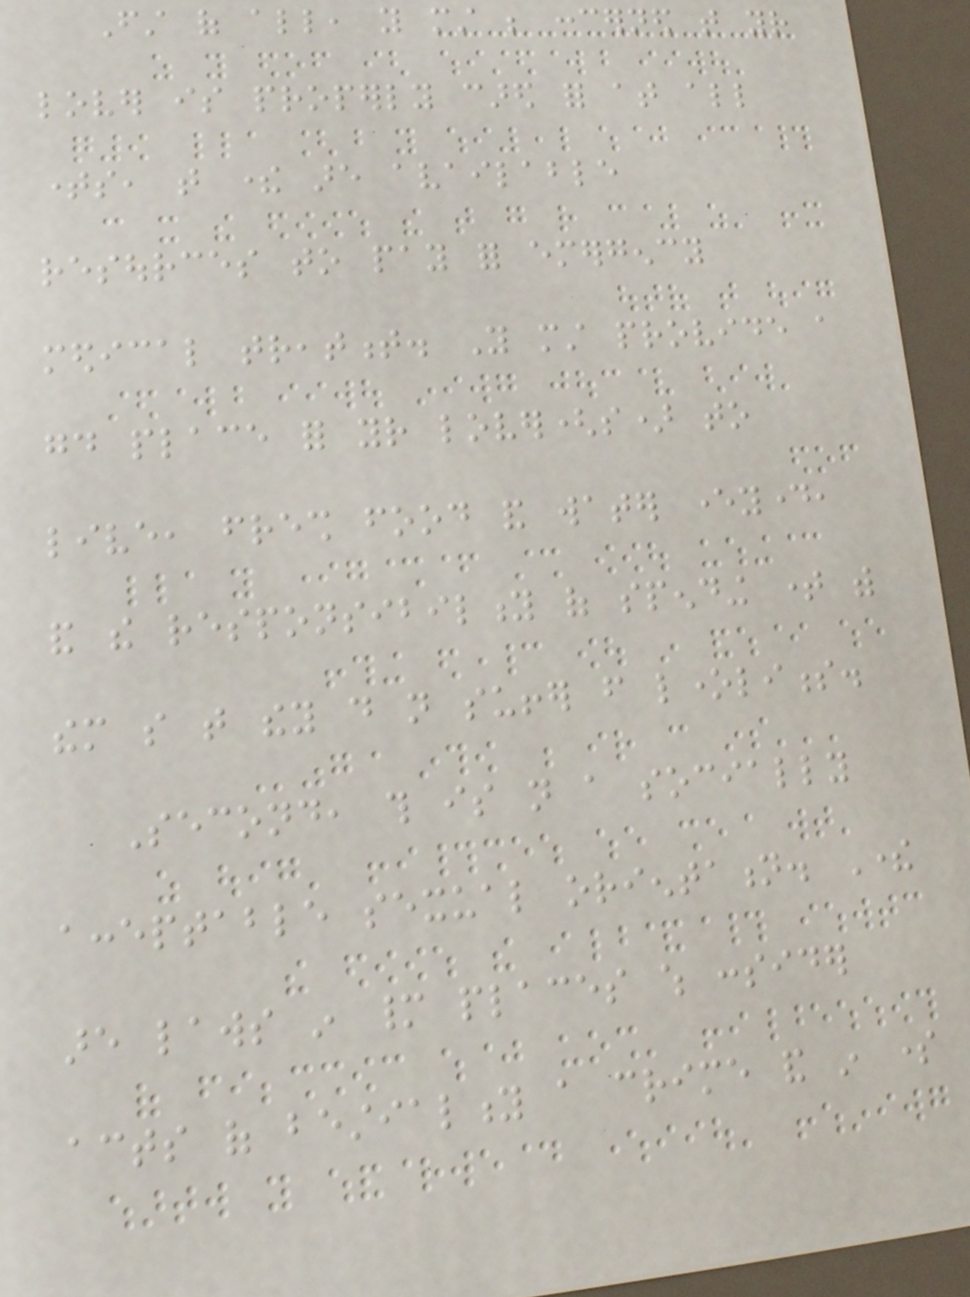First of all, you must be concerned that your
lover is properly cared for at all
times, that there are available
resources to pay for emergency
medical treatment. You must provide a
good place for your lover(s) to
live, fresh food and water everyday,
and the responsibility of spending time with
them so that they do not suffer from loneliness.
Second, this is not a socially
acceptable sexual orientation. There
are laws in many places which consider
acts of bestiality a crime and in some
